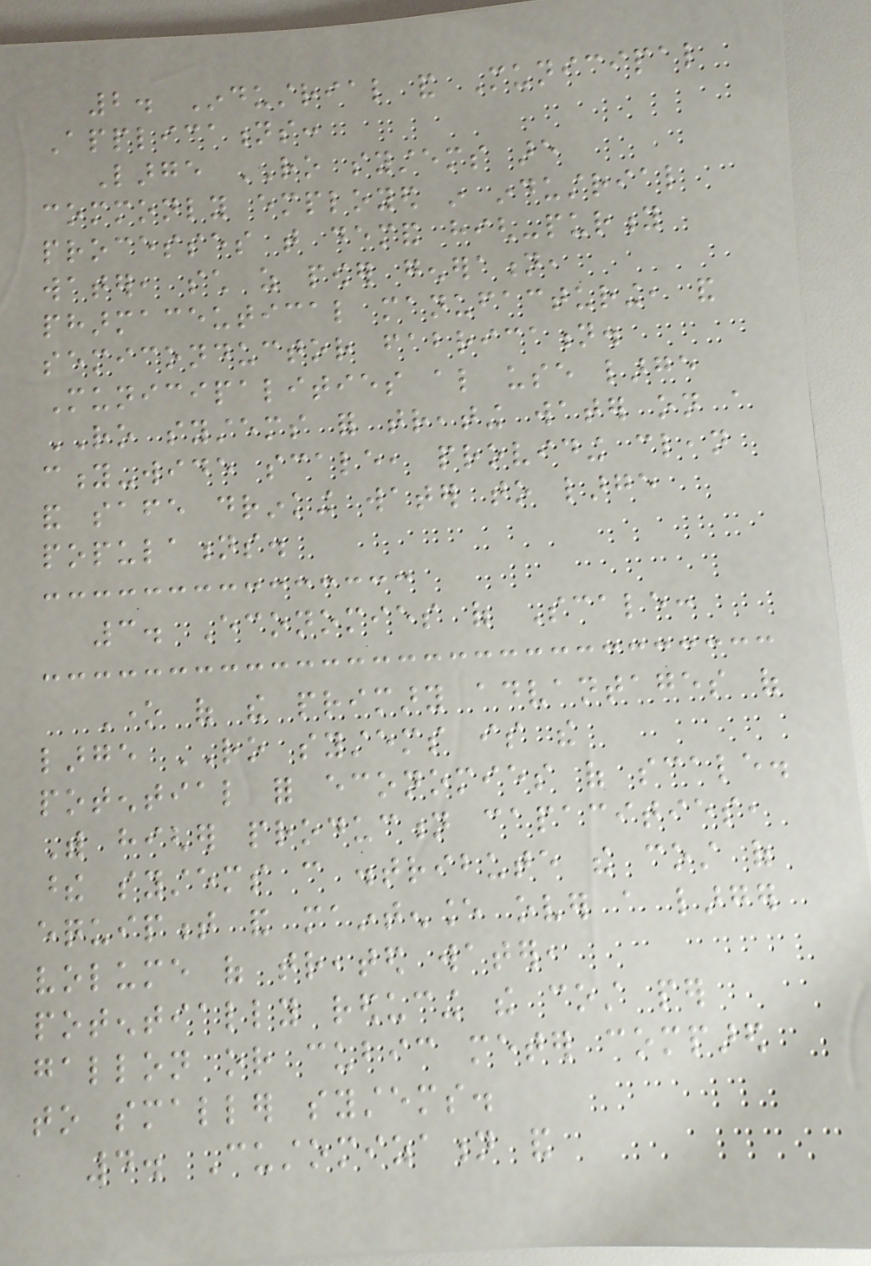2. Industrial and Municipal
Applications:
Large RO systems are
commonly employed in industrial
processes that demand high-purity
water, such as power generation,
pharmaceutical manufacturing, and
semiconductor fabrication.
Municipalities also use large
RO systems for treating water on a
city-wide scale, providing clean
and safe drinking water to large
populations.
3. Economies of Scale:
One of the primary advantages of
large RO systems is the
potential for economies of scale.
With higher production capacities,
these systems can distribute the cost of
equipment and maintenance over a larger
volume of treated water,
potentially reducing the cost per
gallon or cubic meter compared
to smaller systems.
4. Customization and
